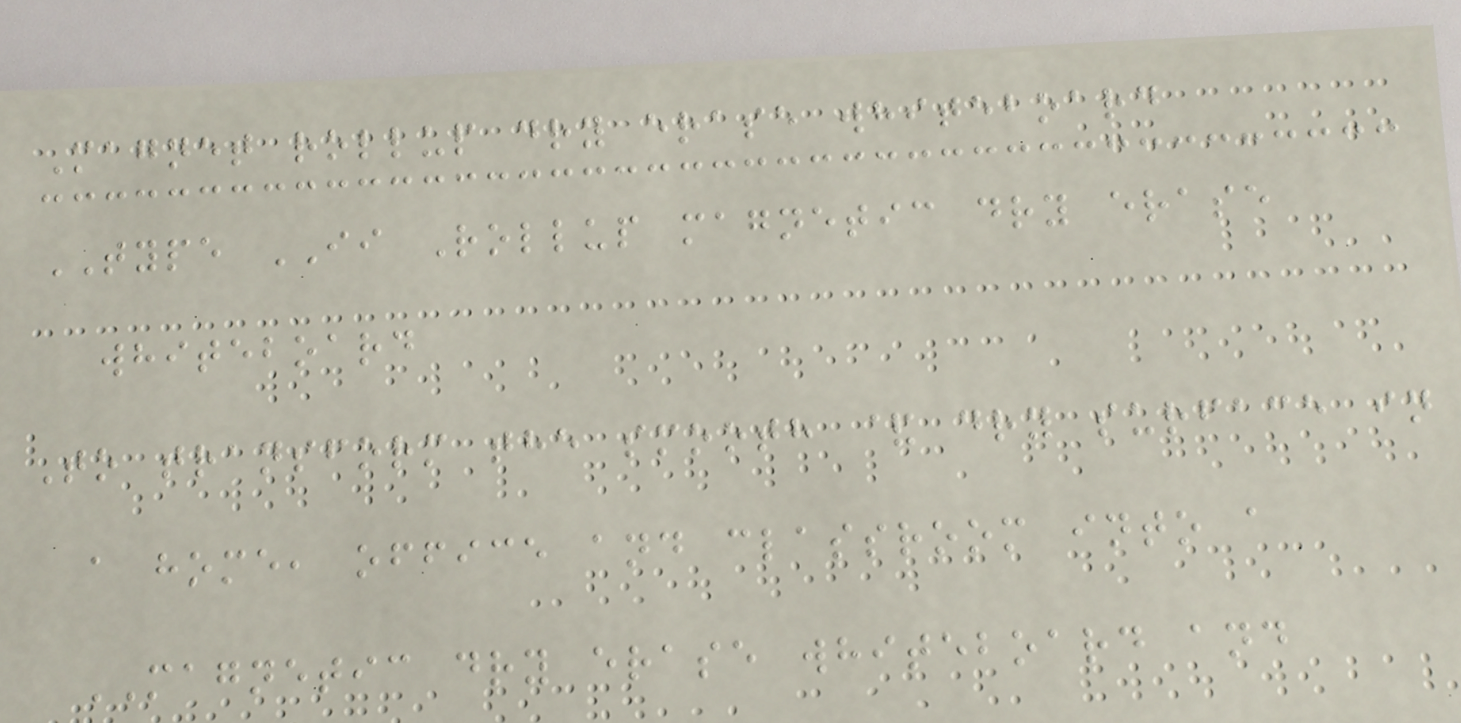Magnet rollup dry erase whiteboard
TYPE II Rollup magnetic dry erase
whiteboard
To transform the smooth & dry surface in
a home, office and classroom into a
MAGNETIC dry erase whiteboard and
